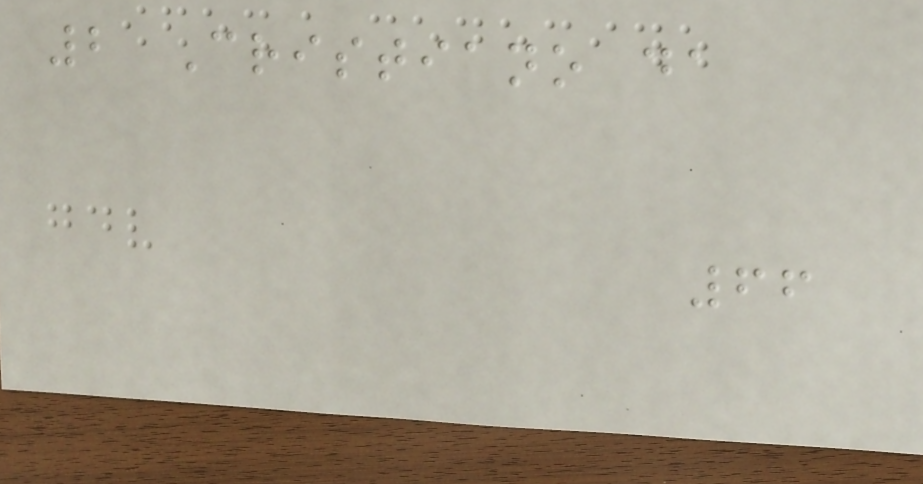2 Cristiano da
66
